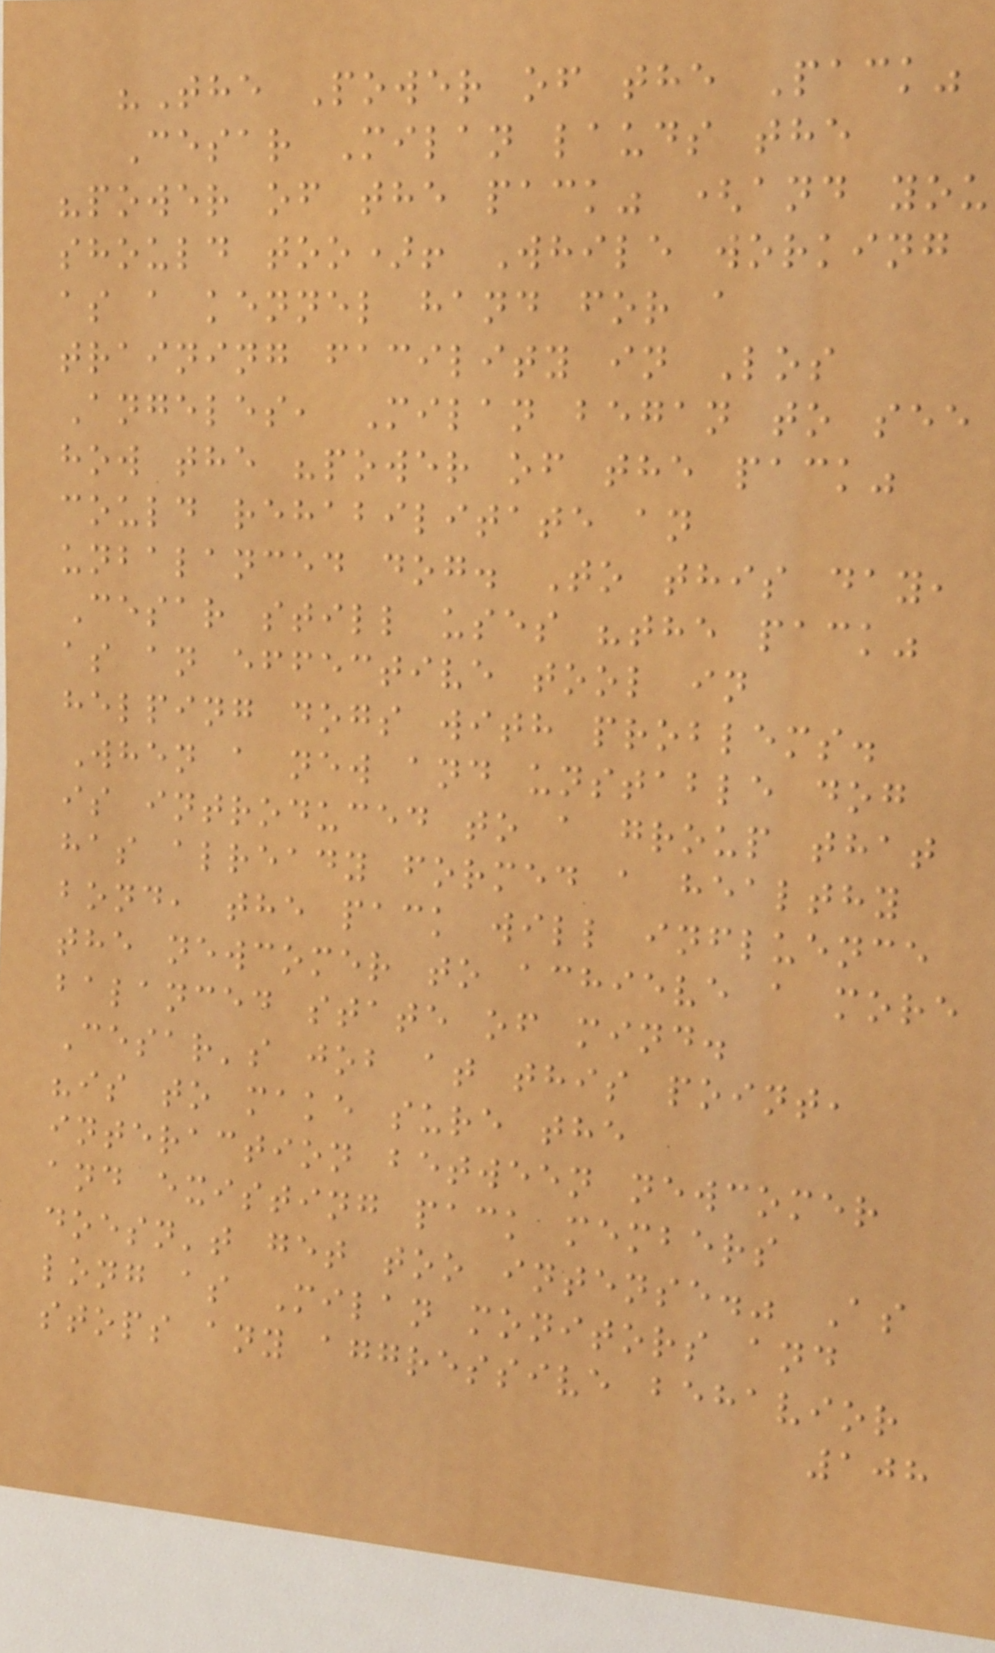"The Power of the Pack"
Cesar Milan lauds the
"power of the pack" (and you
should too)! While working
as a kennel hand for a
training facility in Los
Angeles, Milan began to see
how the "power of the pack"
could rehabilitate an
unbalanced dog. To this day,
Cesar still uses "the pack"
as an effective tool in
helping dogs with problems.
When a new and unstable dog
is introduced to a group that
has already formed a healthy
bond, the pack will influence
the newcomer to achieve a more
balanced state of mind.
Cesar's job at this point,
"is to make sure the
interaction between newcomer
and existing pack members
doesn't get too intense." As
long as Milan monitors and
stops any aggressive behavior
108
